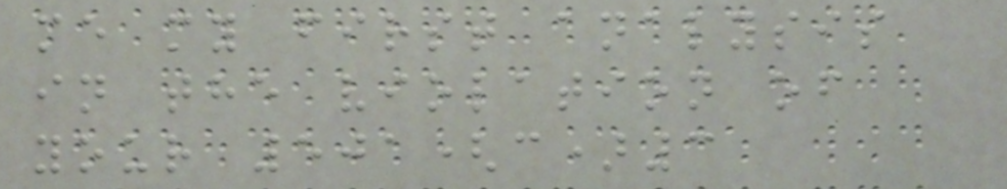me my first analysis
in the violation of
your 501(c)3
